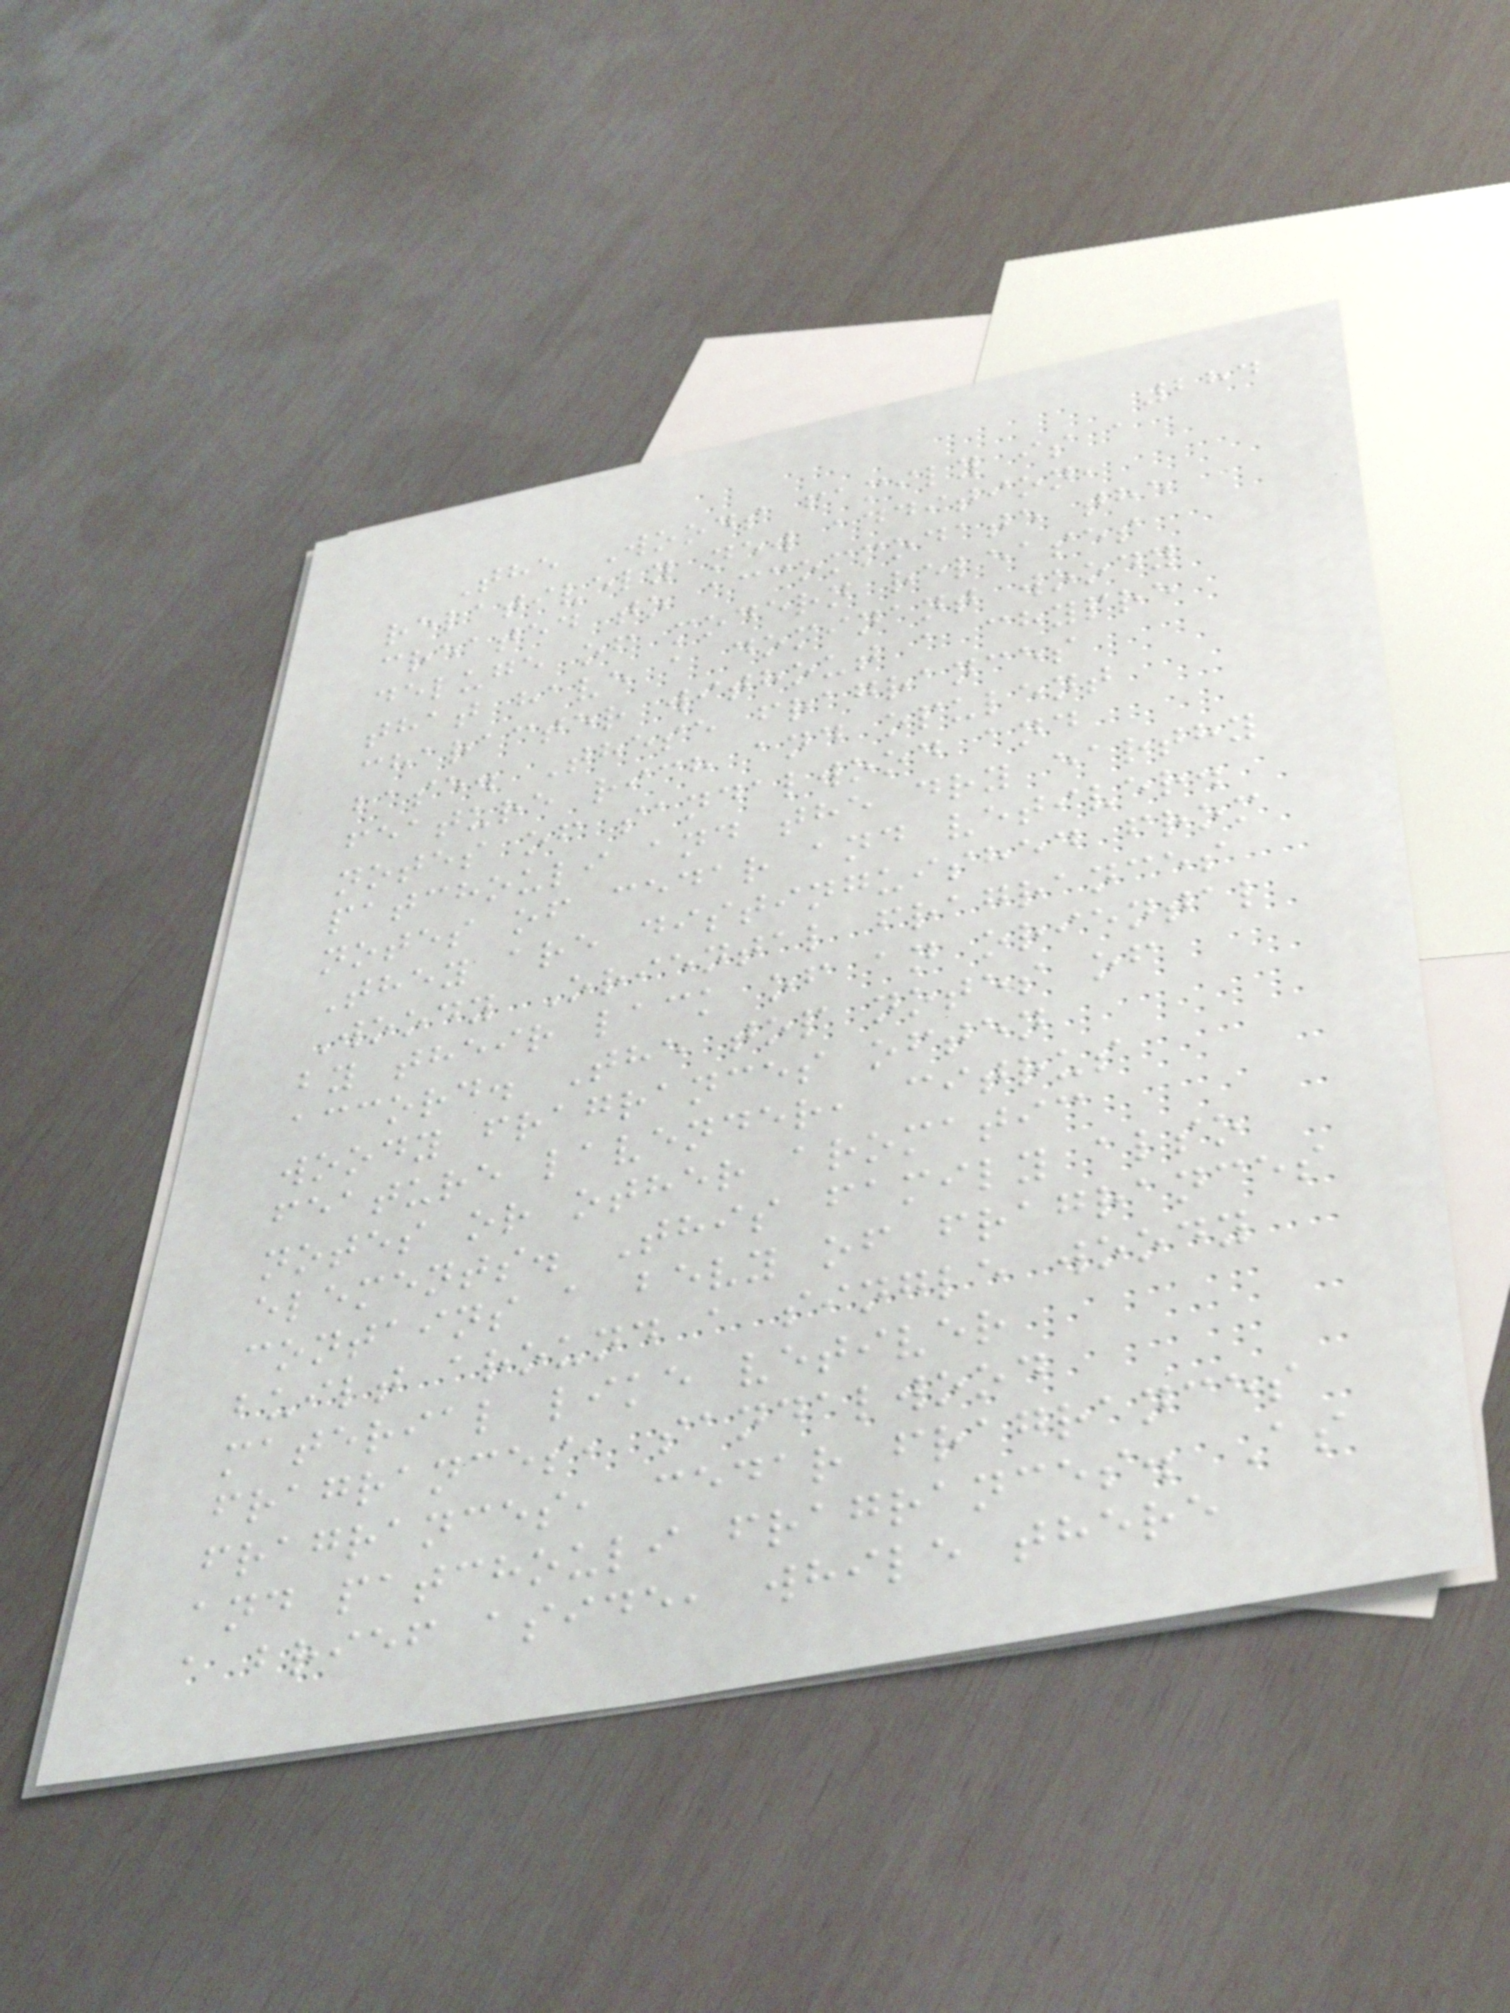284
The Woods family is a
relatively new addition,
created to accommodate the
deluge of modern releases
that have a dominant woody
character without a chypre
base. These fragrances
feature rich and opulent
notes of sandalwood and
patchouli and the dry earthy
notes of cedar and vetiver.
They are distinguished from
Woody Oriental fragrances
by their lack of an oriental
accord. The top notes of
woody fragrances often
feature lavender, citrus
notes or other aromatic
elements. This family also
contains a bevy of fragrances
built around a single woody
material like vetiver
fragrances, sandalwood
fragrances, cedar fragrances
and patchouli fragrances. As
a brief aside, while there
